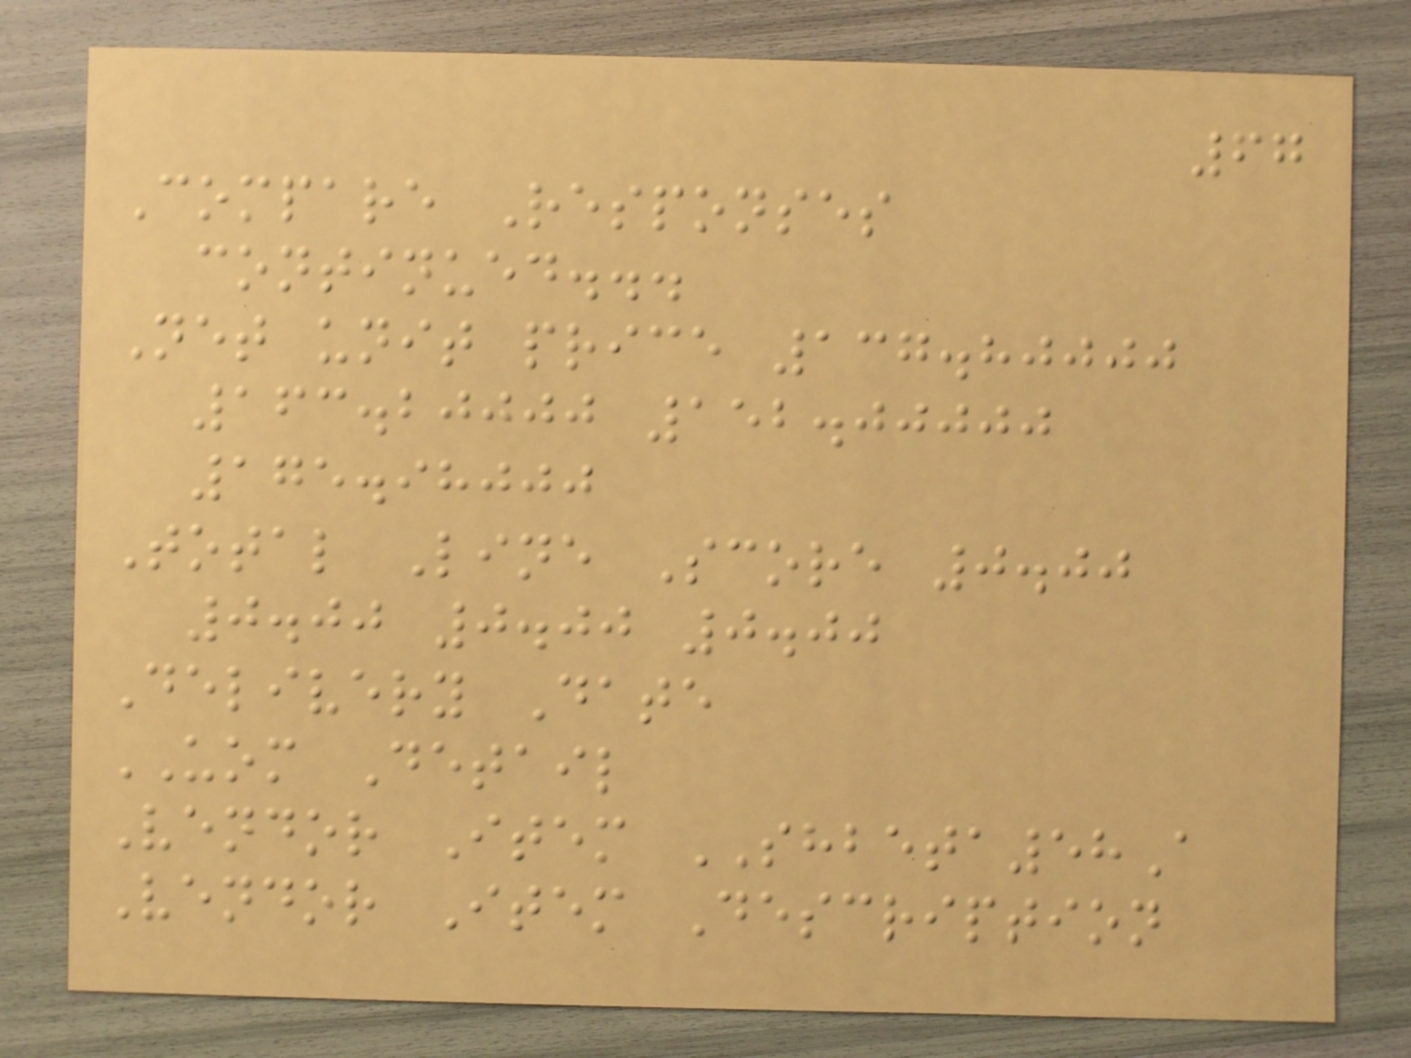67
Compare Responses
continued...
Net unit price 137.80000
163.20000 152.00000
175.98000
Total Line Score 0.00
0.00 0.00 0.00
Delivery Date
UOM Detail
Vendor Item SHBETA58A
Vendor Item Description
